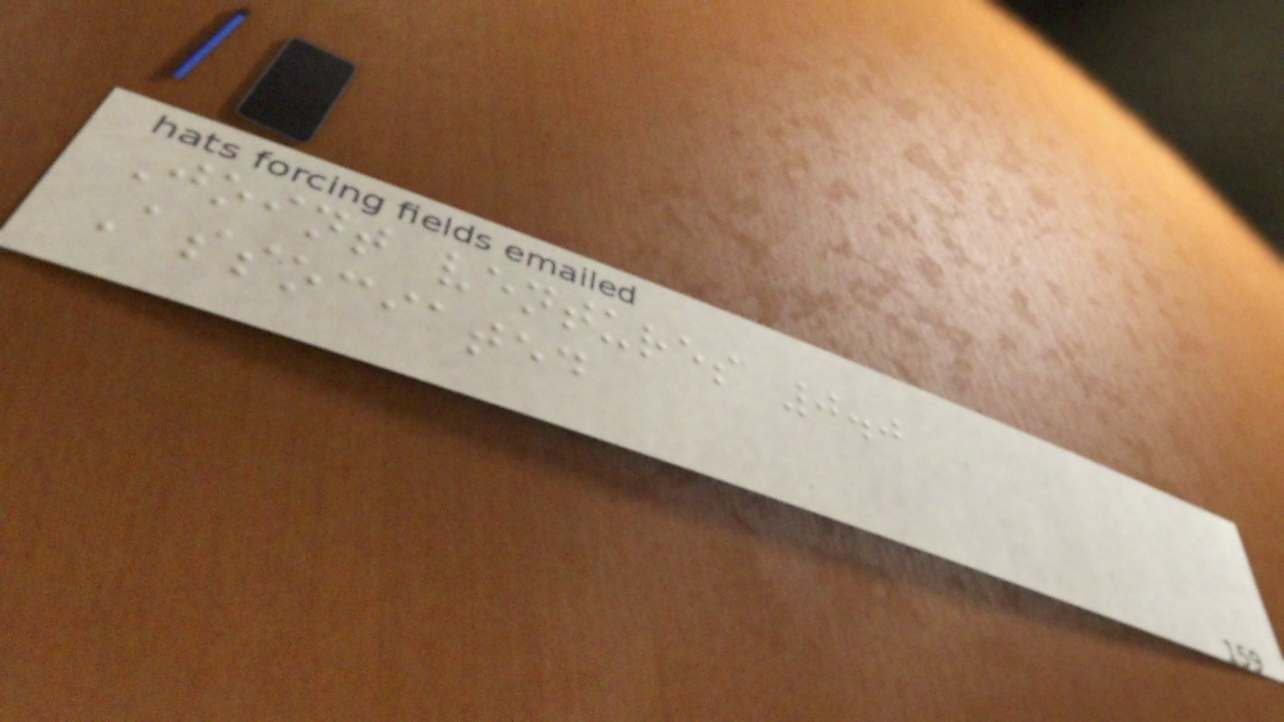Joint ventures 0.0
Associated
